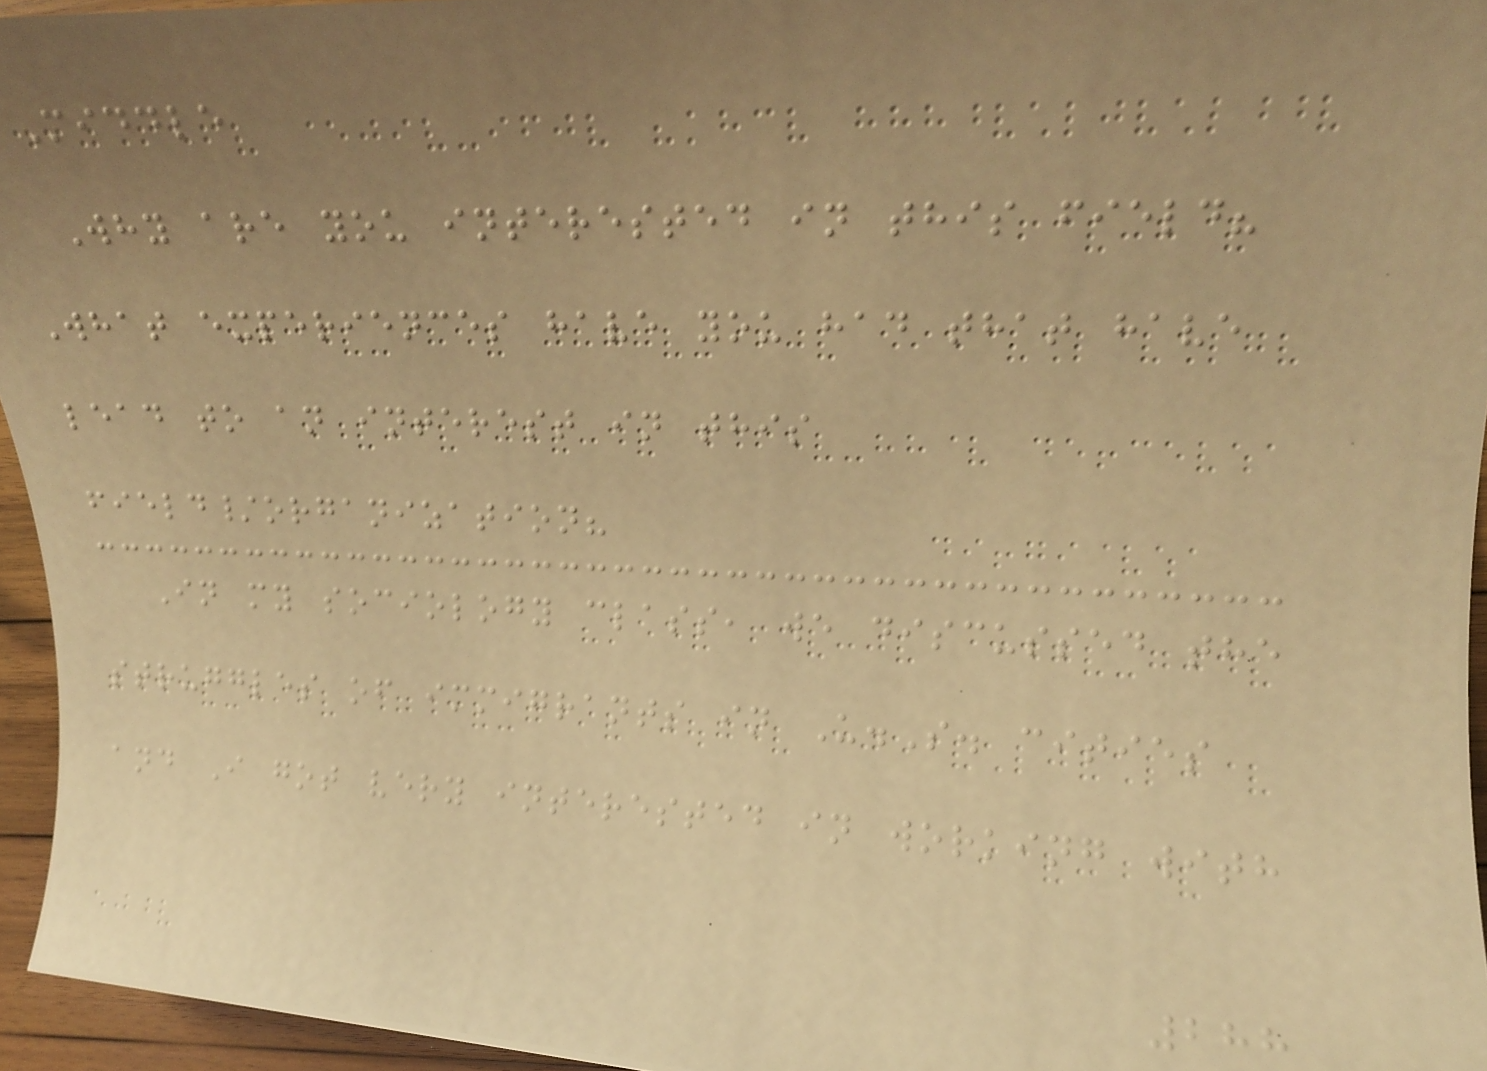Middle
Why are you interested in this field?
What experiences have you had that have
lead to an interest in this
field/organization?
In my sociology class, we discussed the
struggles of immigrants in U.S. cities
and I got very interested in working with
288
